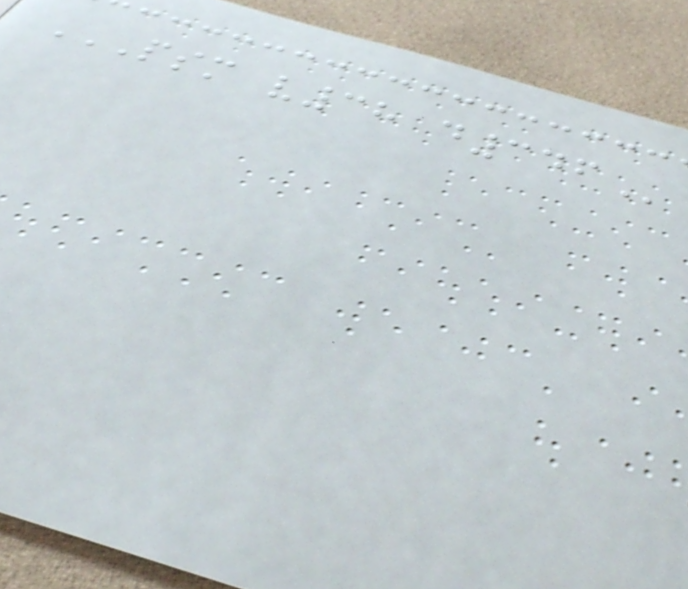PSM V38 D346
